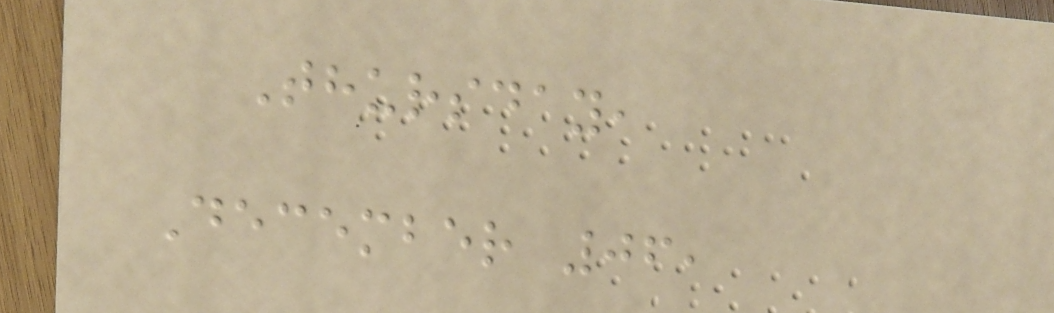Thursday,
December 06,
